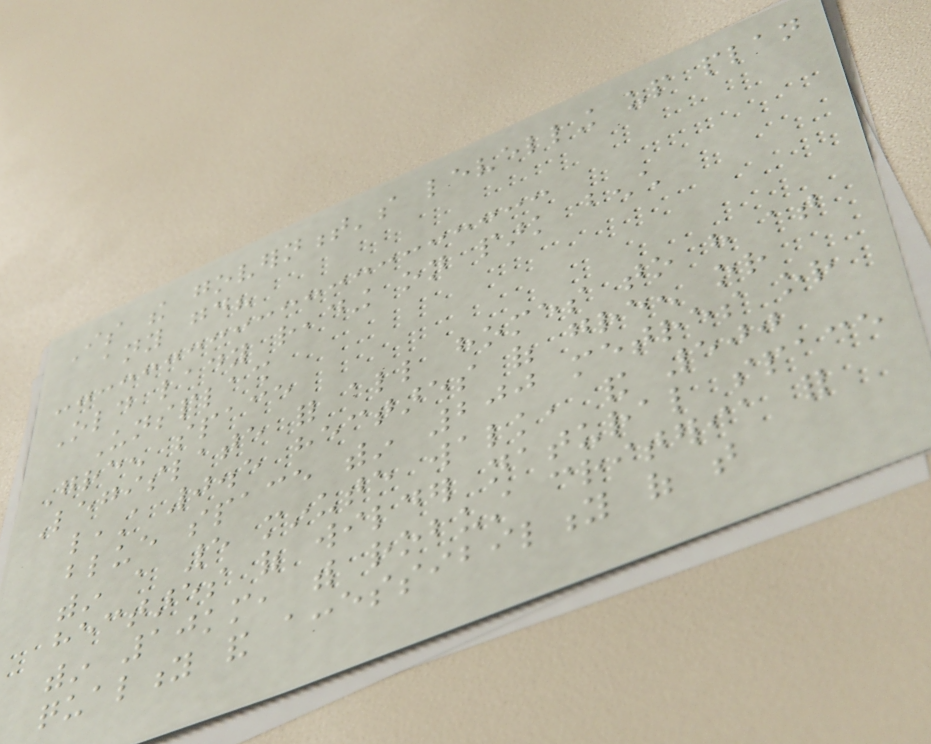Is the government's levelling up plan
any good?
Old lady reading on park bench
Unsplash
Green space
Legislate for all homes to have at
least 0.5 hectares of green or
blue space within 200 metres or
within a 5 minute walk, and 500
hectares of wilder natural space
within 10km, with robust criteria for
quality and accessibility of that
